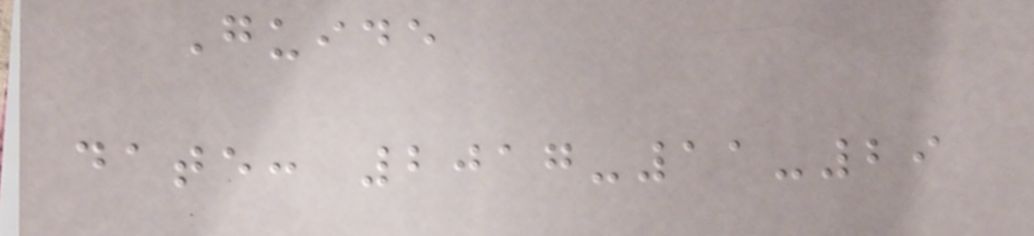Guide
date: 2017-11-29
